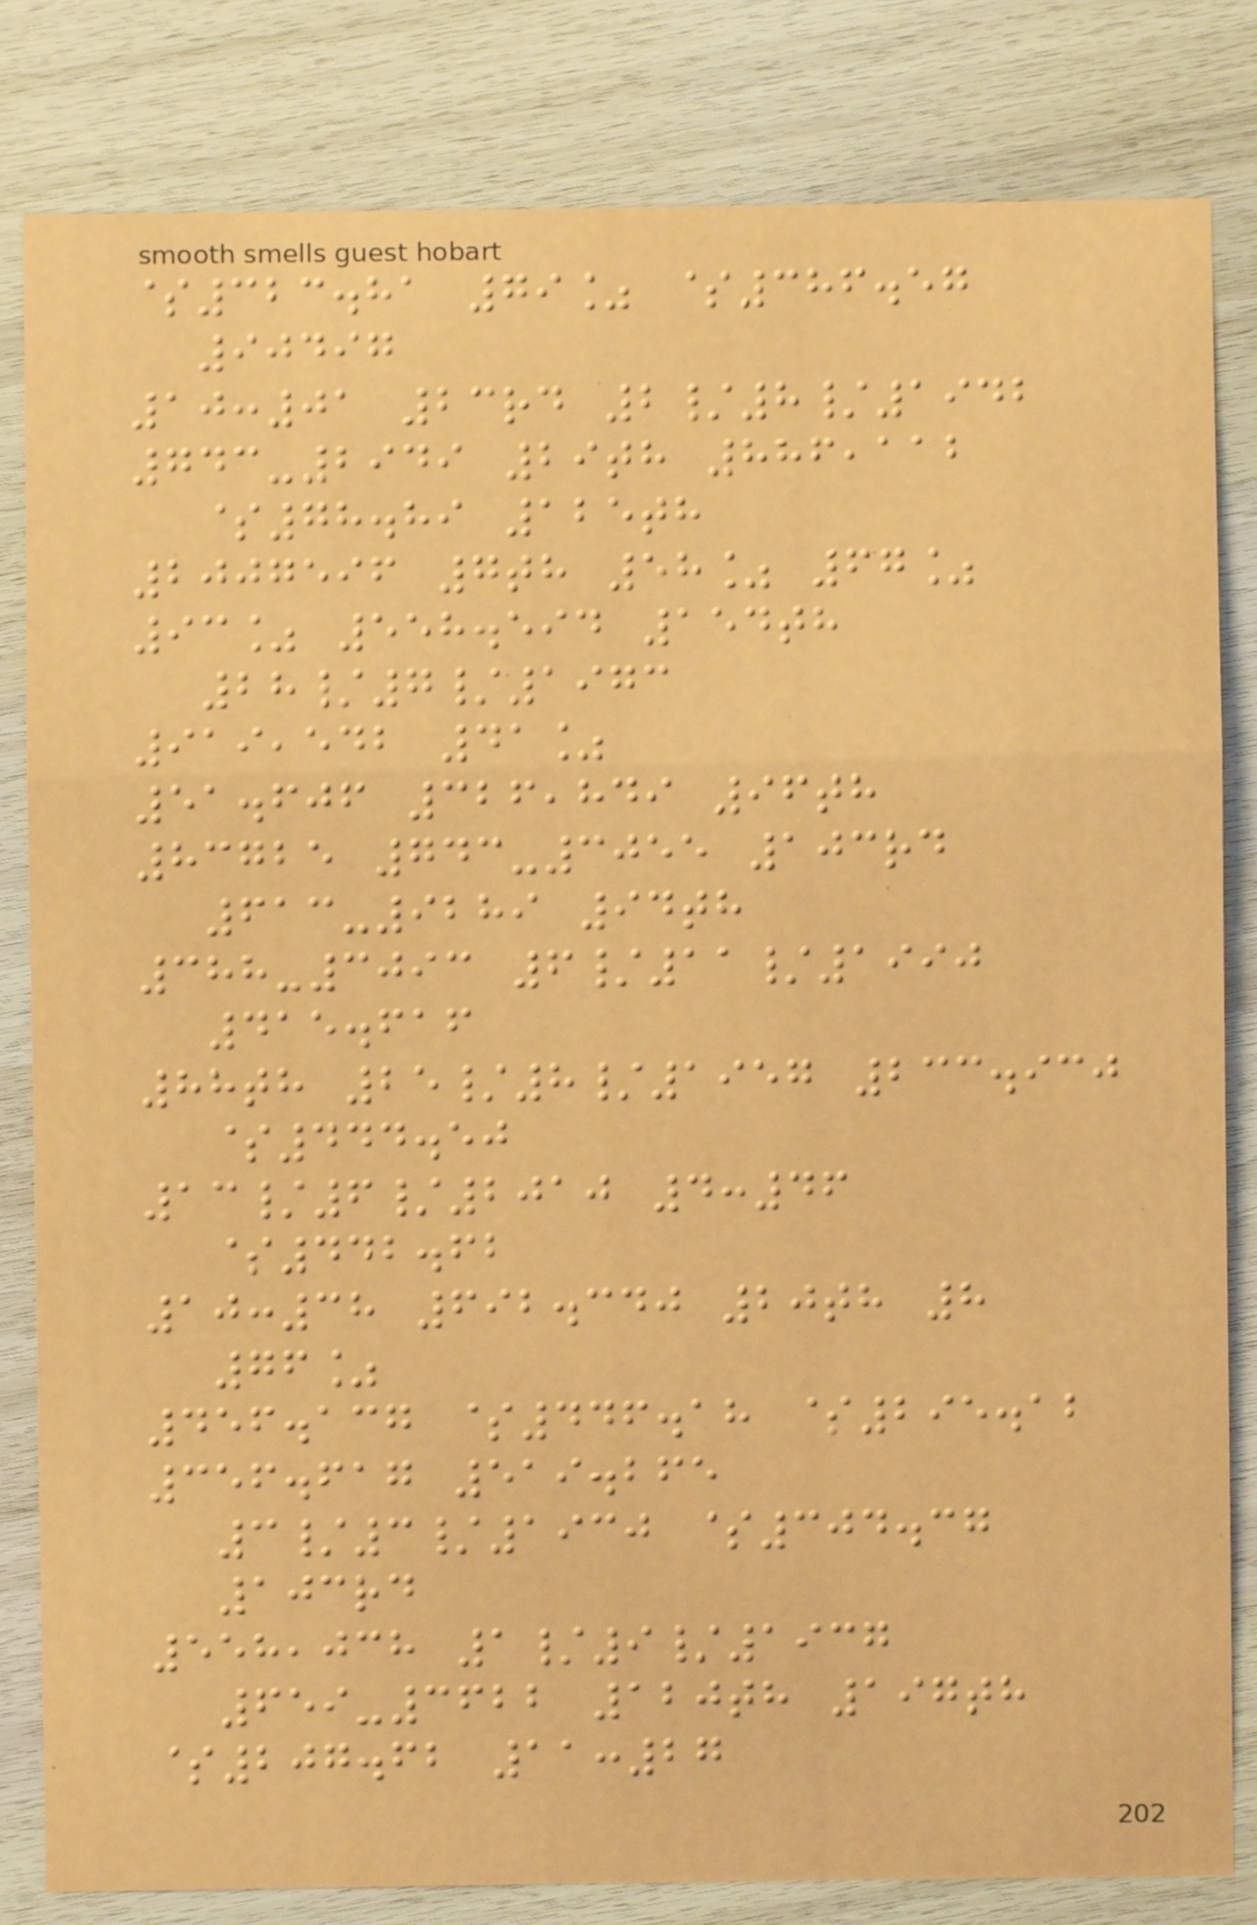$323.81 79% $386.57
90497
10:01 23rd 2/8/1942
743-2949 29th 886,112
$78.89 125th
2007596 7th 58% 67%
93% 558.594 154th
28/7/1973
919,542 41%
51.606 326,849 96th
83725 743-3055 103rd
613-9289 94th
388-3093 6/11/1990
415.616
88th 25/8/1957 233.930
$444.50
13/6/2010 4:46
$442.62
10:38 692.340 20th 8
76%
456.137 $446.18 $295.12
356.617 519.265
3/3/1930 $304.37
103rd
558,038 1/9/1937
659-3622 120th 197th
$207.62 11:27
